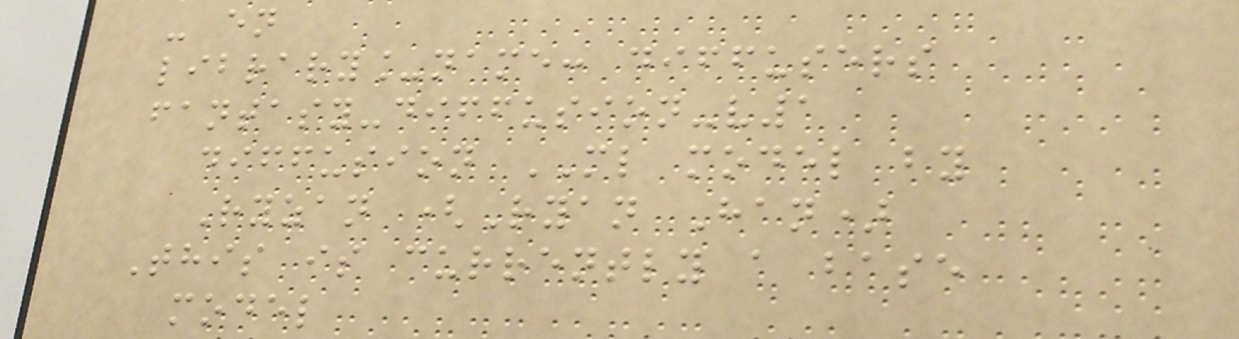- en
library_name: diffusers
fantasy-diffusion-v1
diffusion ML model by
Ryzan (Ryan Han)
This is currently a base
model
